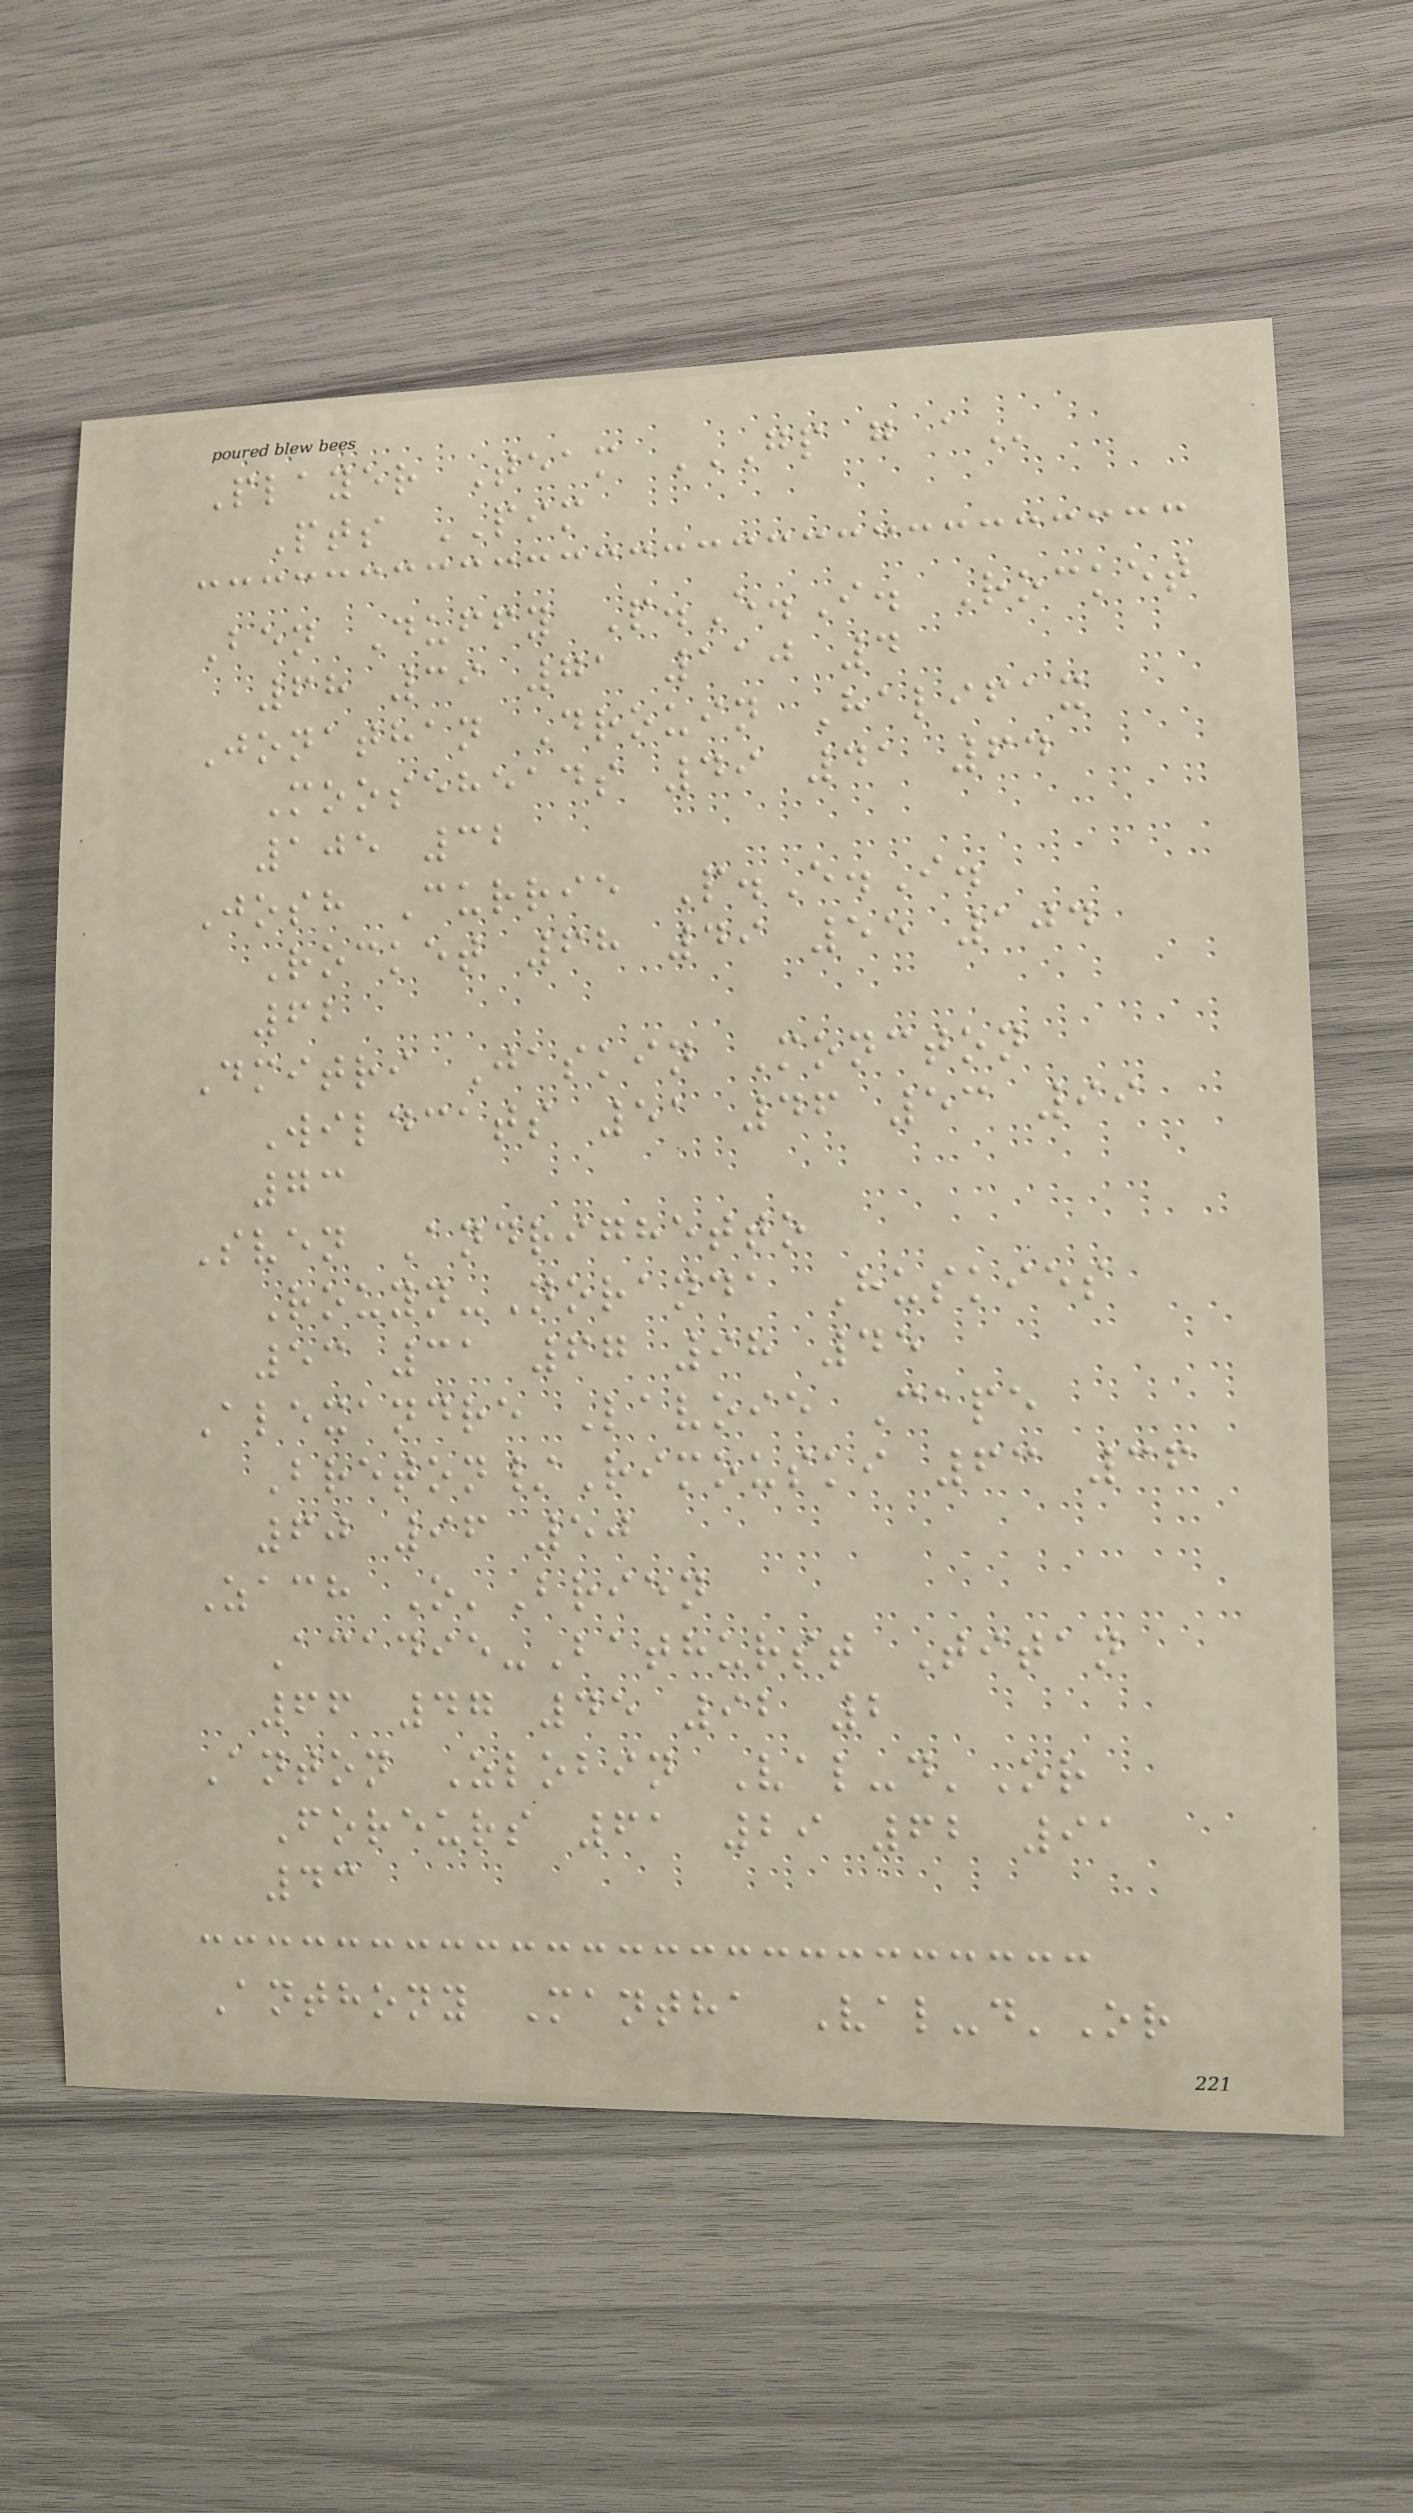Player Team GP G A
Pts PIM
Ben Duffy P.E.I. Rocket
68 39 71 110 4
Jonathan Drouin Halifax
Mooseheads 49 41 64
105 32
Josh Currie P.E.I.
Rocket 68 49 55 104
62
Dmitri Jaskin Moncton
Wildcats 51 46 53 99
73
Sven Andrighetto
Rouyn-Noranda Huskies
53 31 67 98 45
Alexandre Lavoie Cape
Breton/Rimouski 63 36
60 96 50
Zach O'Brien
Acadie-Bathurst Titan
66 47 45 92 2
Anton Zlobin Val-d'Or
Foreurs 61 29 62 91
43
Anthony Mantha Val-d'Or
